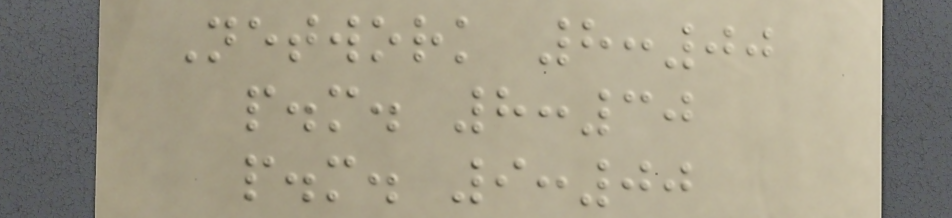Network 8:00
p.m. 8:30
p.m. 9:00
